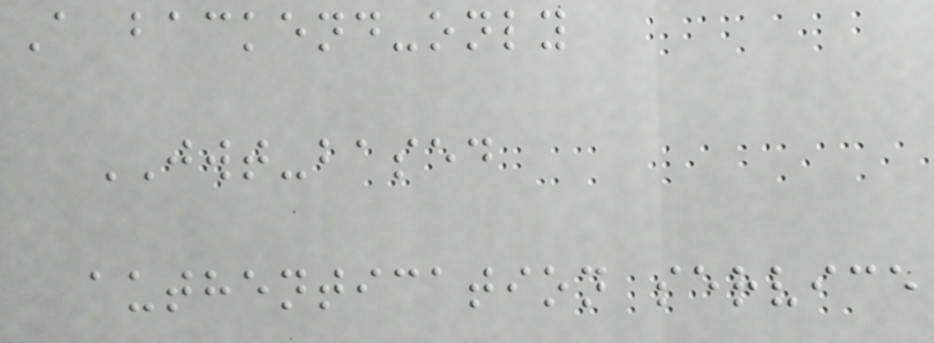A backend-only
JWT-based
authentication service
